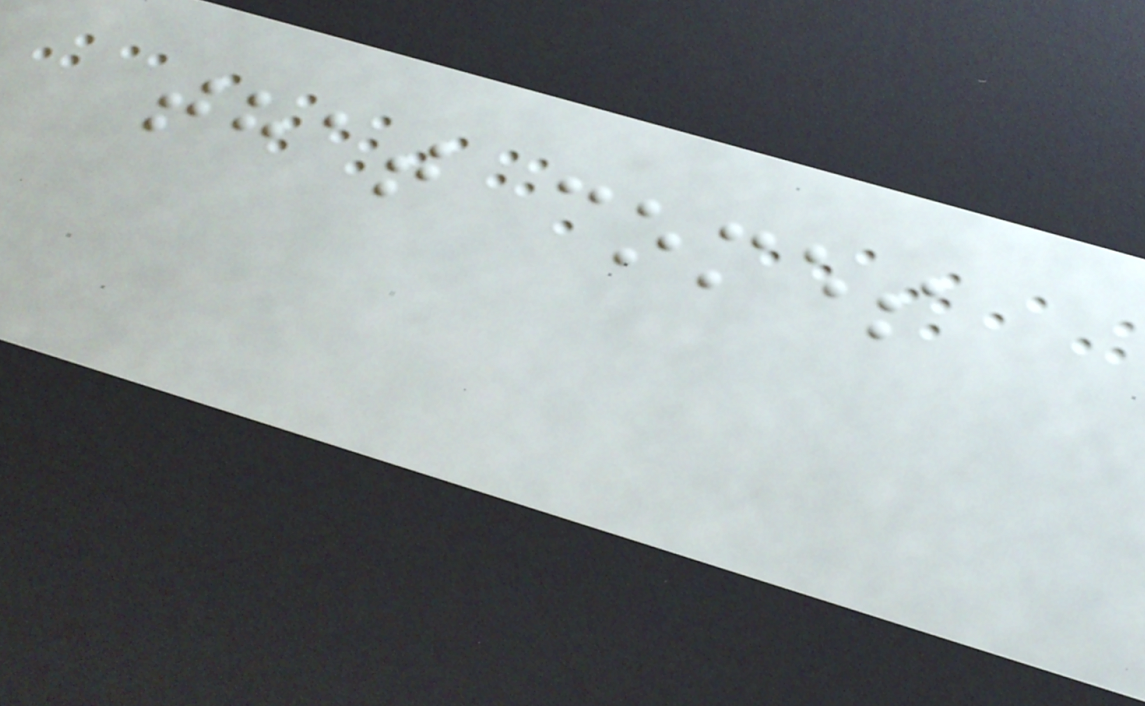that comes
